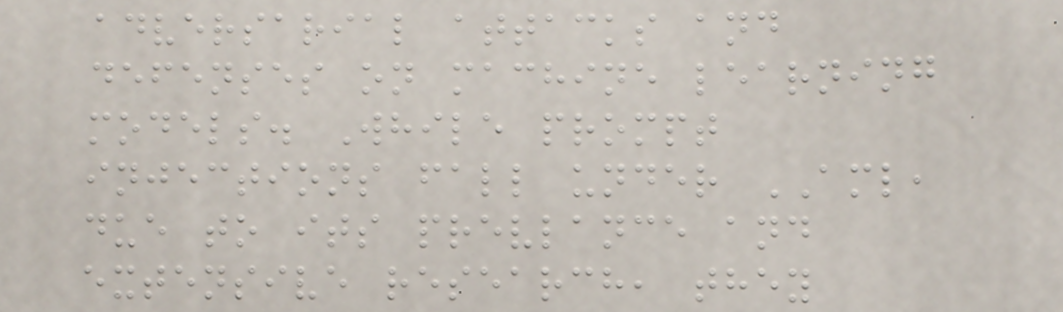adversarial attacks and
defenses on machine learning
models. While prompt
injections fall under AML,
due to its prevlance and
extensive research, they
